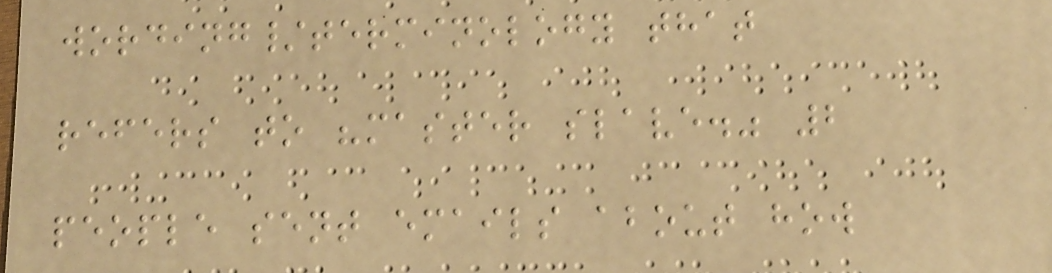wording/terminology that
refers to "master slave." 2
people sent emails about how
